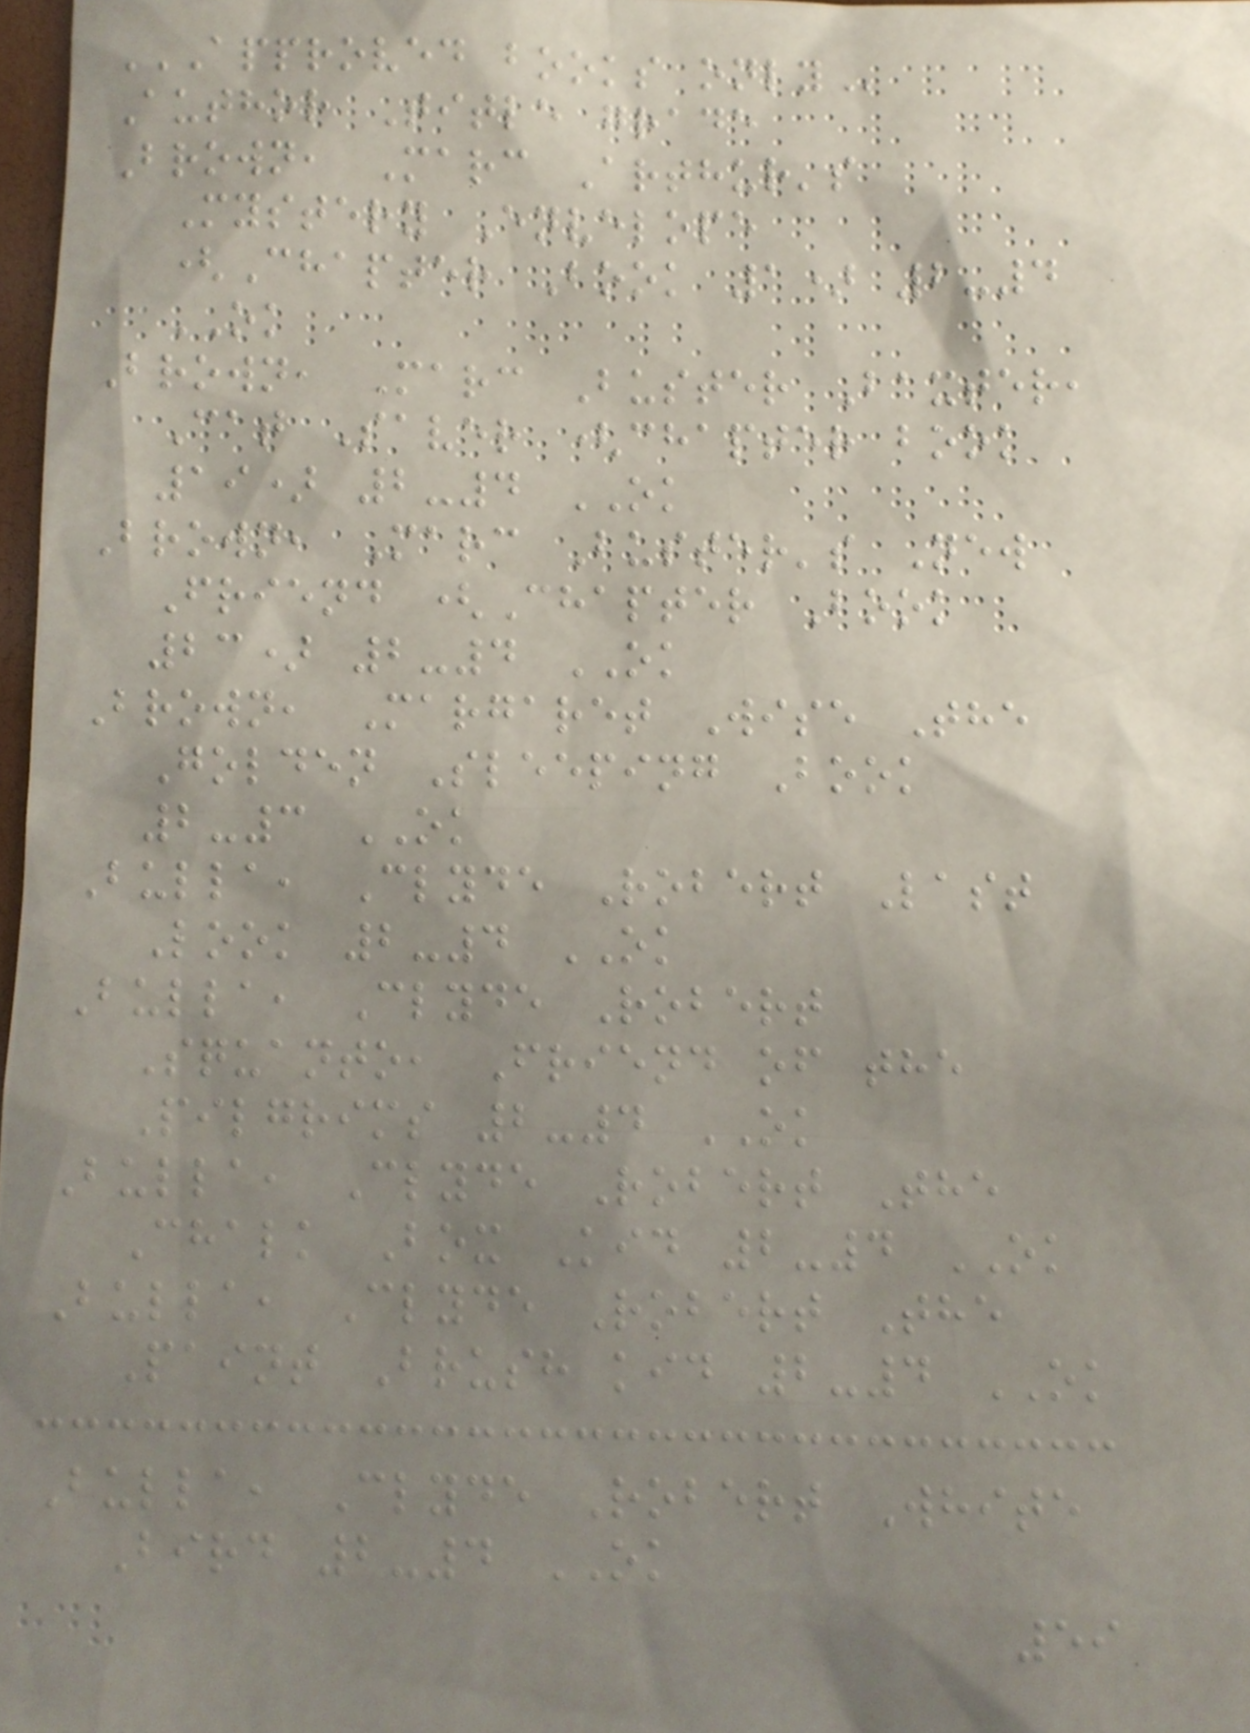APPROVED BOOKS ONLY
Author Title grade
Brown, Marc Arthur's
Mystery Envelope
(Chapter Book 1) 2-4
OK
Brown, Marc Buster Baxter,
Cat Saver (chapter book
19) 2-4 OK
Brown, Marc Buster's New
Friend (Chapter Book
23) 2-4 OK
Brown, Margaret Wise The
Golden Sleeping Book
2-3 OK
Bulla, Clyde Robert Last
Look 2-4 OK
Bulla, Clyde Robert
Squanto, Friend of the
Pilgrims 2-4 OK
Bulla, Clyde Robert The
Chalk Box Kid 2-4 OK
Bulla, Clyde Robert The
Paint Brush kid 2-4 OK
Bulla, Clyde Robert White
Bird 2-4 OK
59
